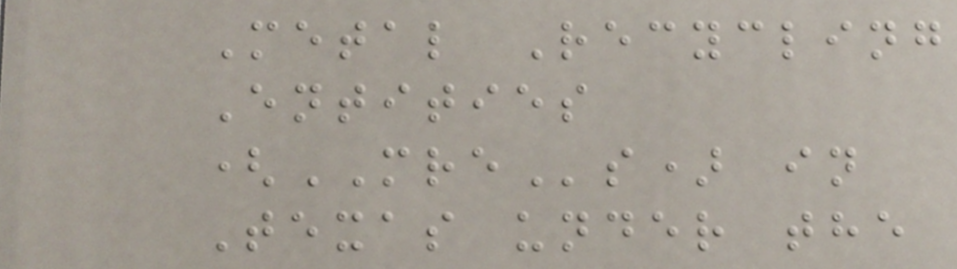Metal Recycling
Entities
(MREs) in
Texas under the
